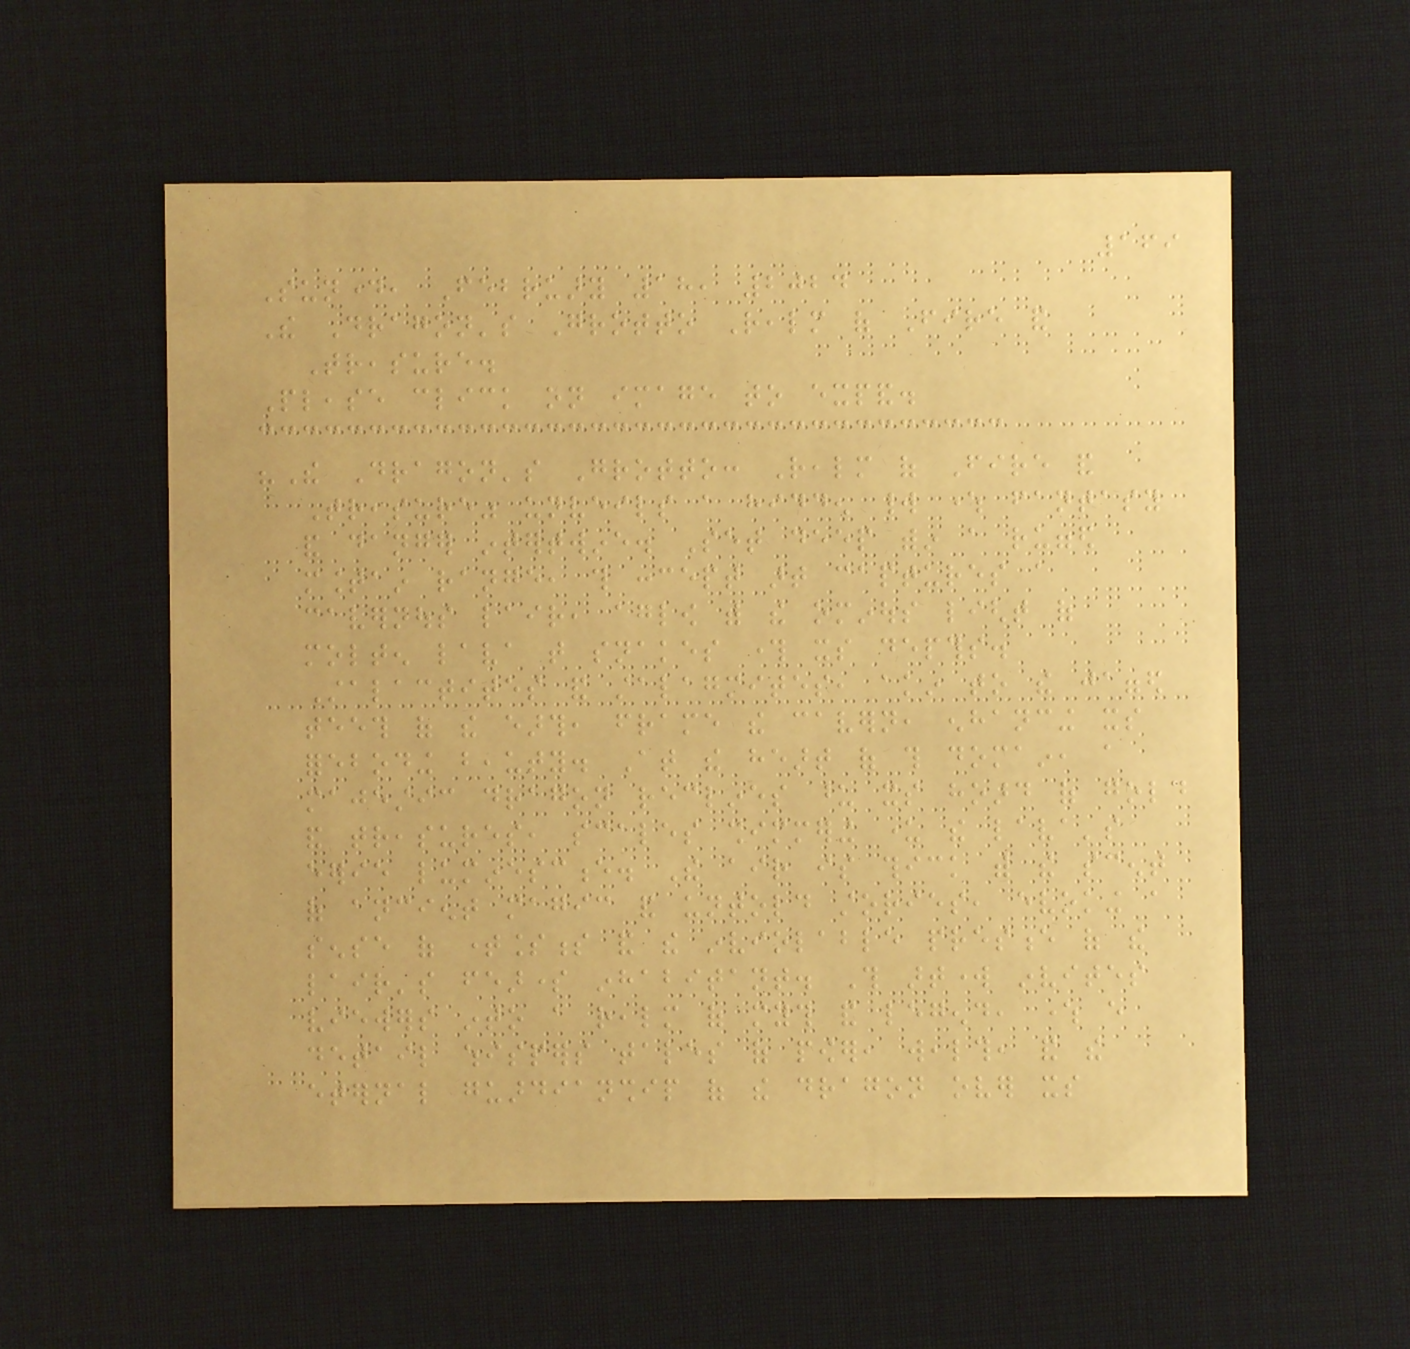169
Sunday, February 18, 2024
The Dragon's Grotto Realm of Fire and
Treasure.
Please click on image to expand.
"The Dragon's Grotto: Realm of Fire and
Treasure" unveils a hidden world where fantasy
and danger intertwine. Set deep within a rugged
mountain range, this concept art captures a
cavernous lair, aglow with the ominous light of
molten lava that snakes through its depths.
Stalactites and stalagmites, akin to the jagged
teeth of the earth, frame the cavern, enhancing its
foreboding beauty. At the heart of this domain, a
majestic dragon reclines upon its hoard of gold
and treasures, scales shimmering under the lava's
eerie luminescence. The air is thick with the scent
of ancient magic and untold stories, evoking a
sense of timelessness and the inviolable presence of the
lair's fearsome inhabitant. This artwork invites
viewers into a realm of myth and legend, where every
detail whispers tales of power, wealth, and the
eternal guardianship of the dragon over its
